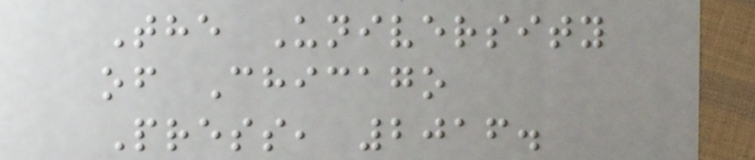The University
of Chicago
Press, 2016.
